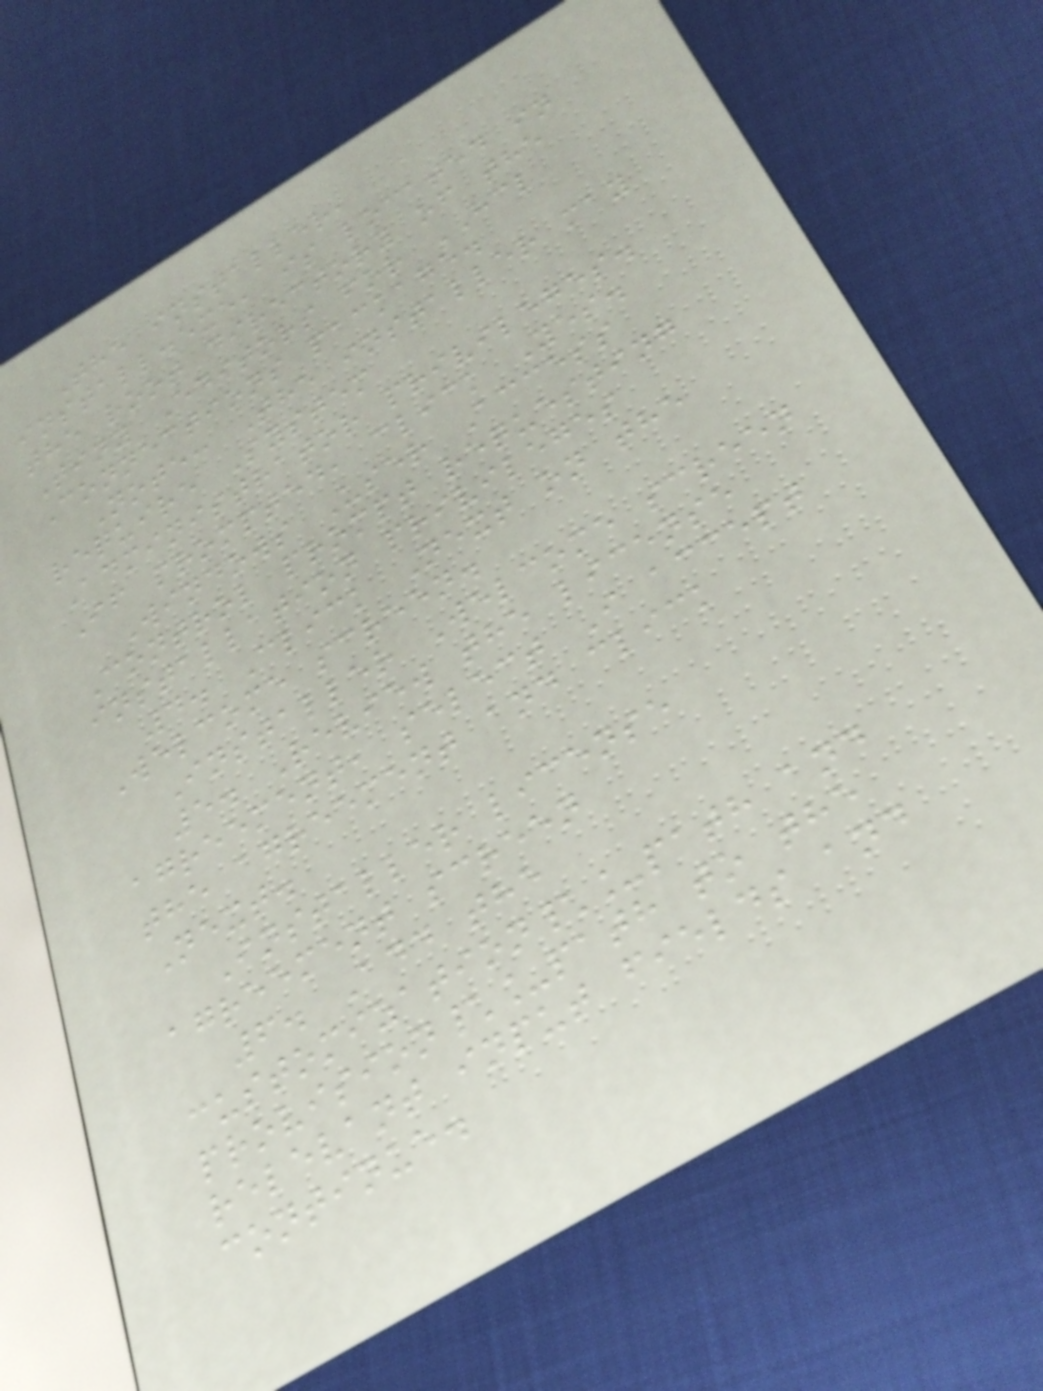The installer,
install.exe, is located in
the root directory of the
Tiny Editors for HCL
Connections package.
Note: The installer may
require System
Administrator privileges.
If prompted, click Yes.
Windows User Access
Control prompt requesting
installation privileges
4. Click Next on the
Welcome screen.
Installer Welcome screen
5. Review the license
agreement, select I accept
the agreement and click
Next.
Installer license
agreement screen
6. Add the
customization\_path and
provision\_path to the
relevant input fields and
continue.
